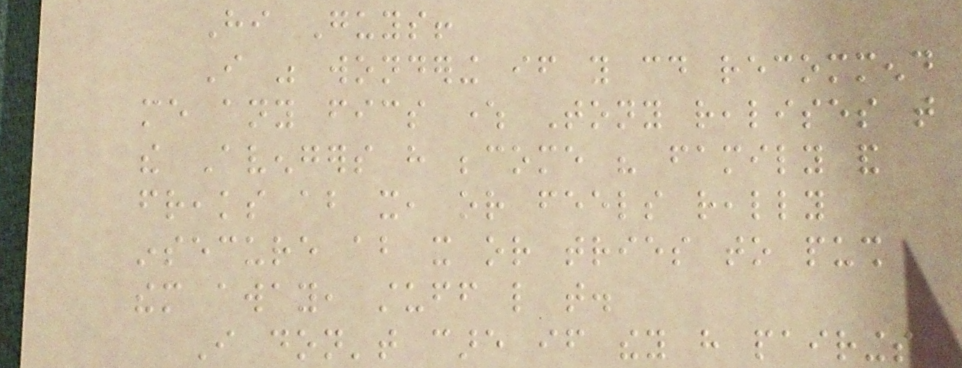Hi Guys!
I was wondering if you could recommend
me any fics where Tony realises that
the Avengers have become his family and
freaks about it, or feels really
insecure about it or tries to push
them away, stuff like that.
I don't care if they have pairings
